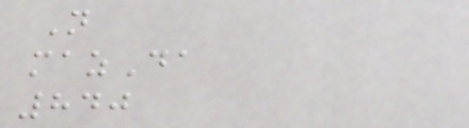N
mazDa
840
